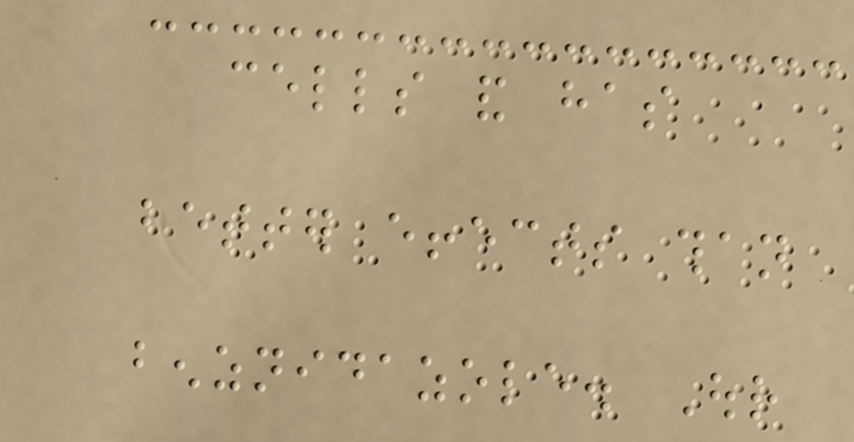cells and has
better effects than
benznidazole. Our
